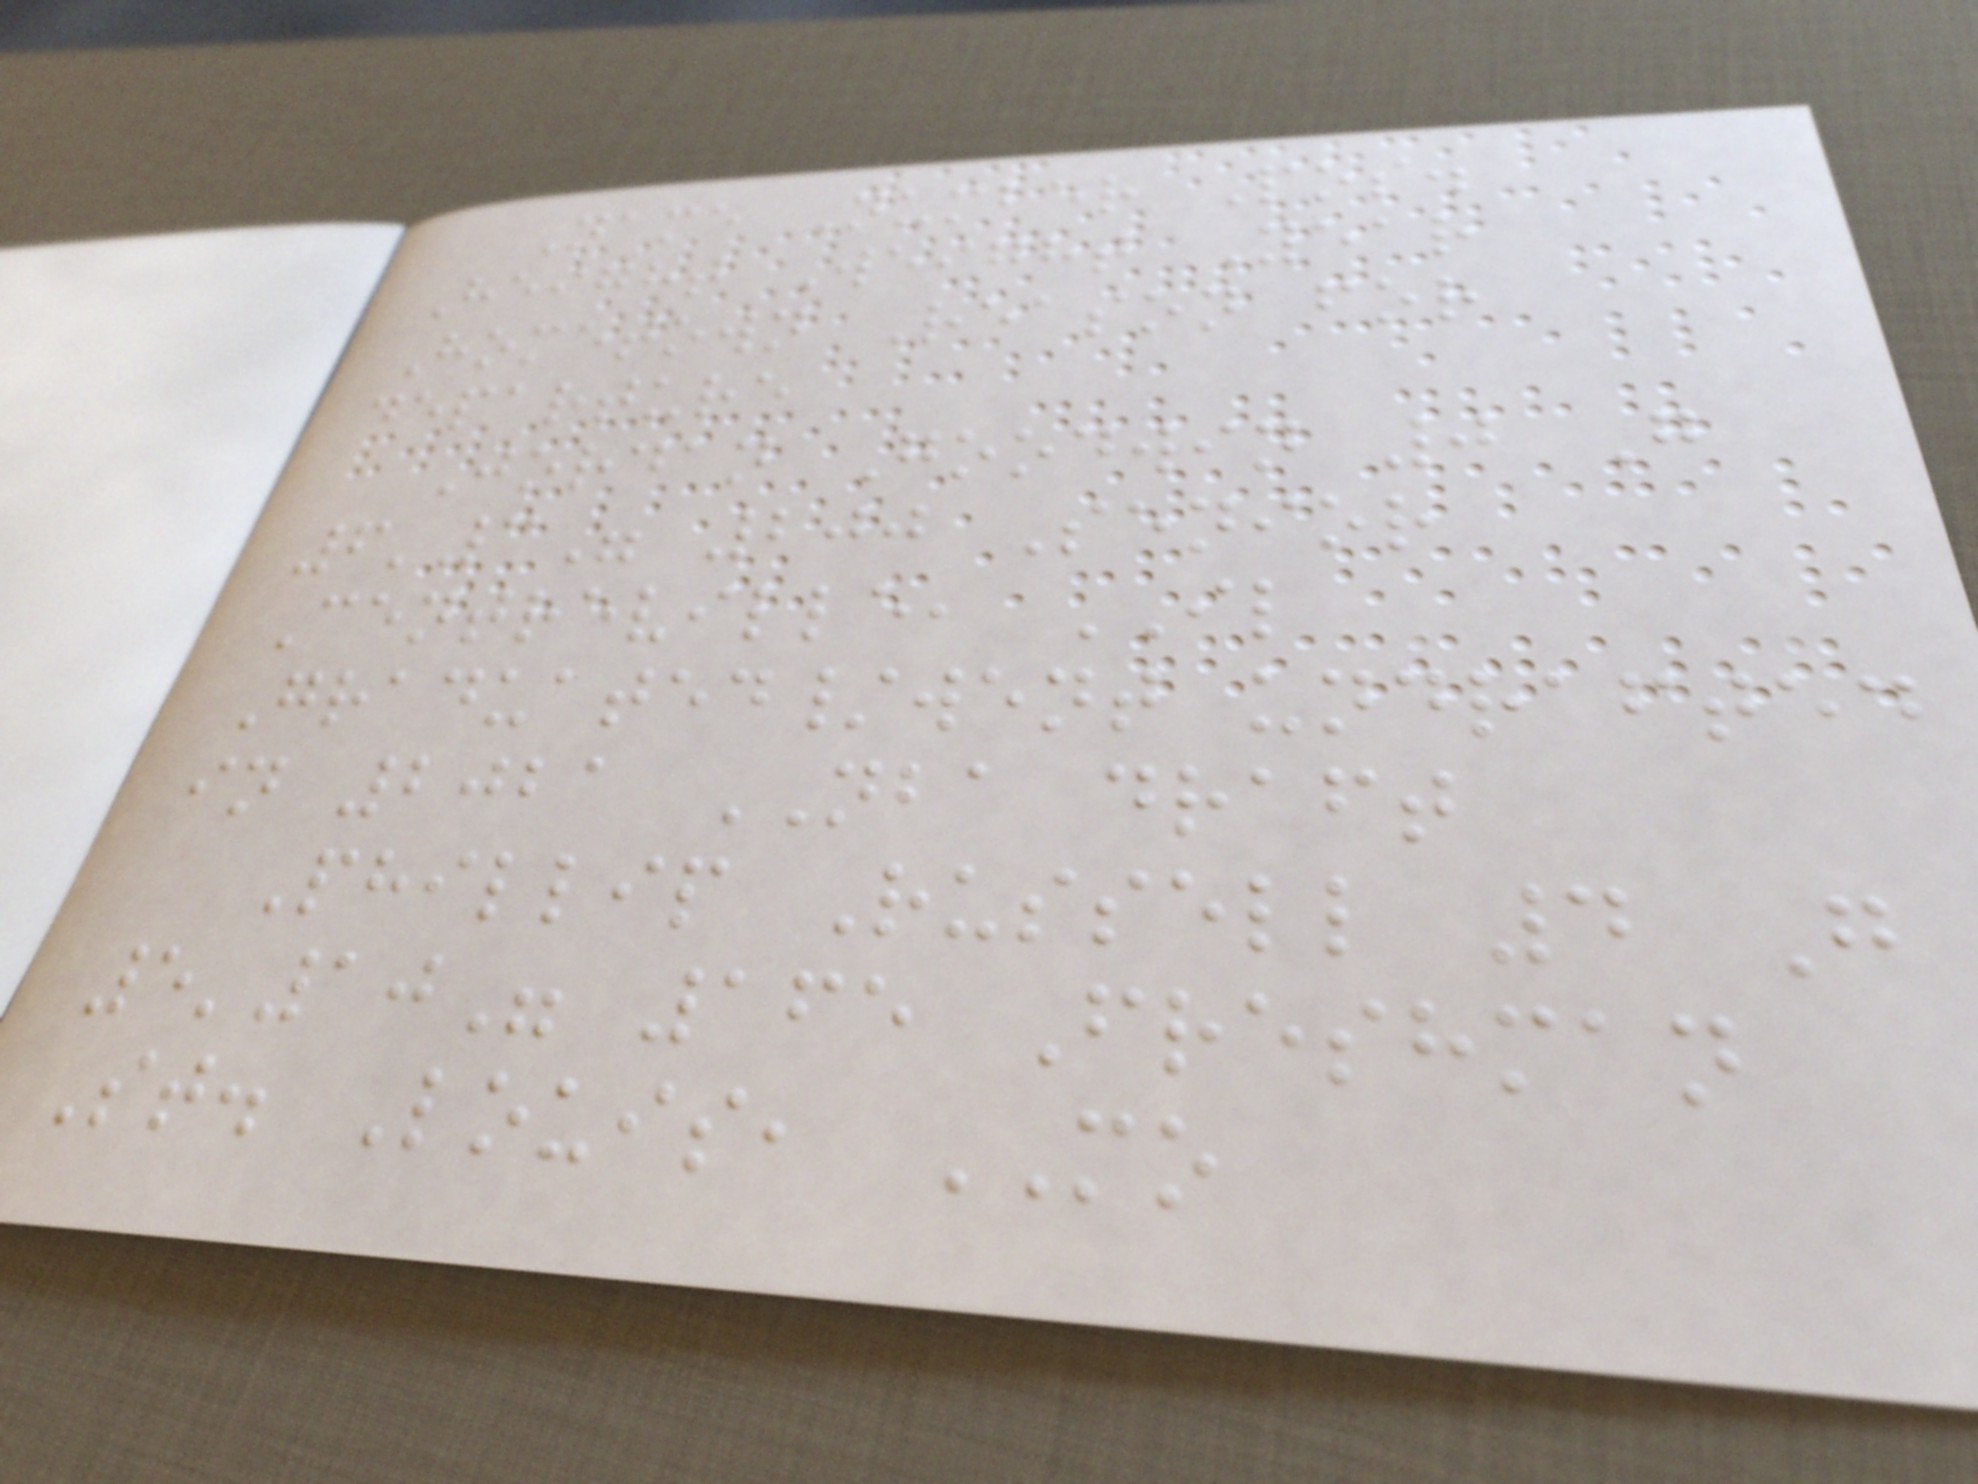Name Number Pos.
Height Weight Year
Hometown Reason for
departure
Jordan Goodwin 0 G
6'3" 200 Senior
Centreville, IL
Graduated/went undrafted
in 2021 NBA draft
Phillip Russell 4 G
5'10" 165 Freshman
St. Louis, MO
